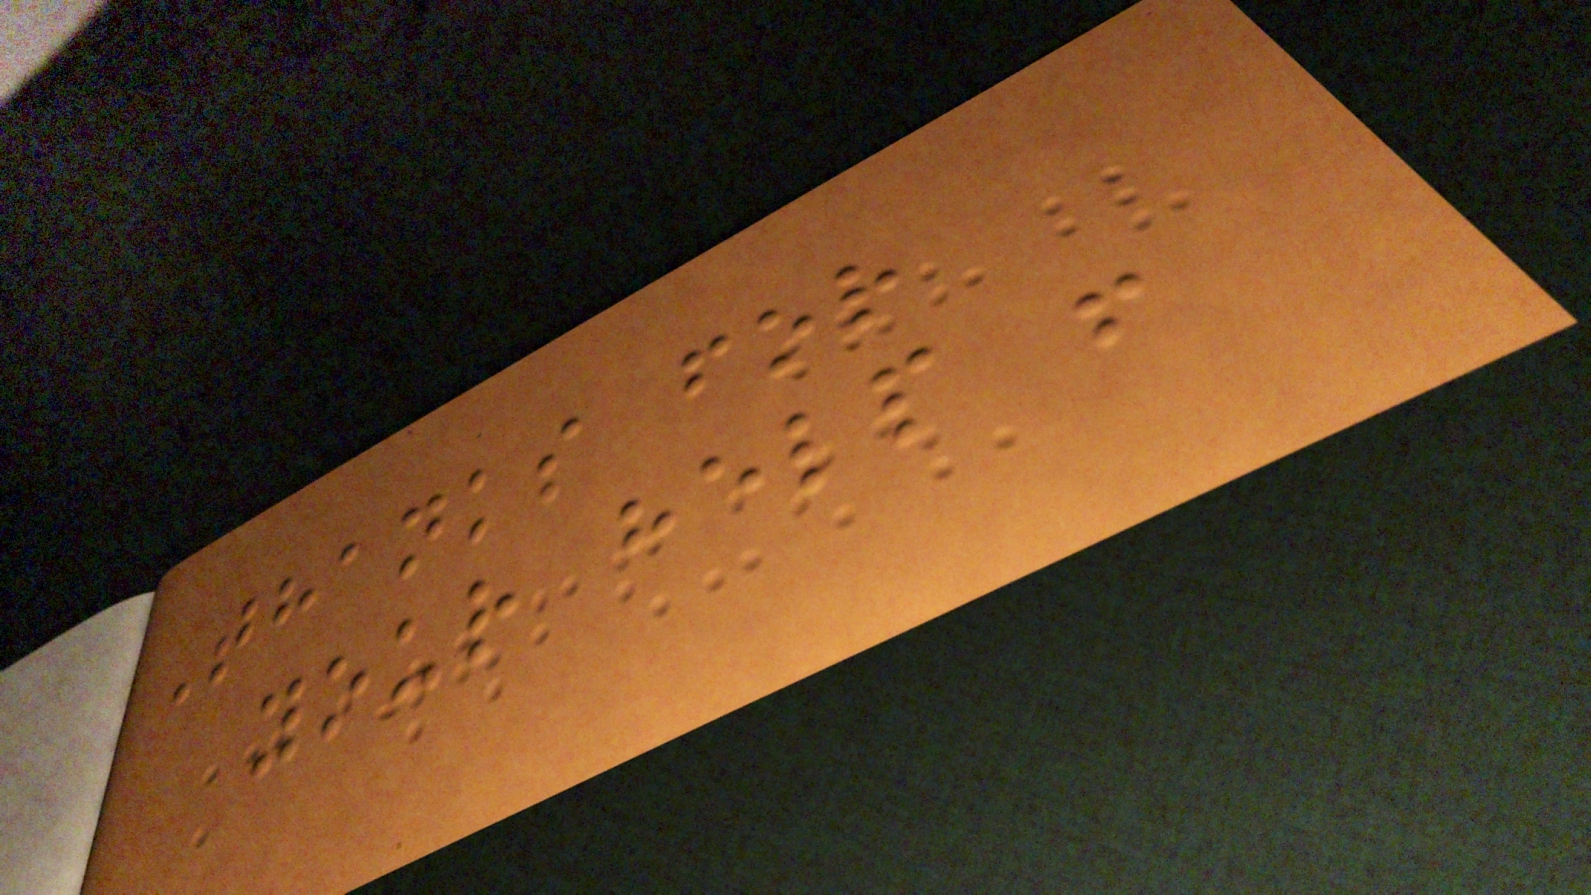Thanks for
your help !
